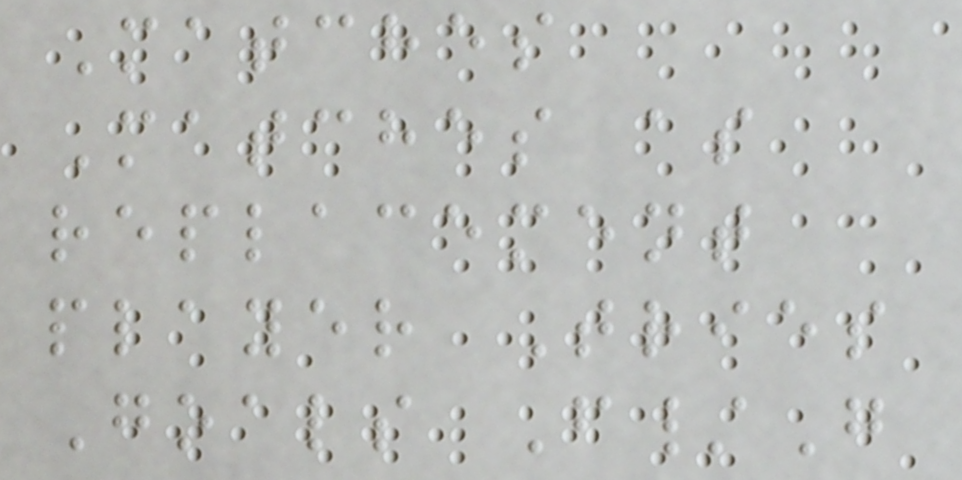Matches
Matches as
replacement
player Tries
Goals F/G
